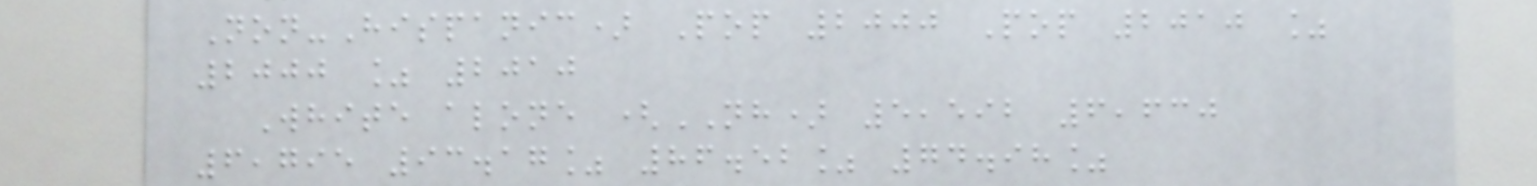Non-Hispanic) Pop 2000 Pop 2010 %
2000 % 2010
White alone (NH) 5,592 6,630
6,795 93.17% 86.52% 74.98%
